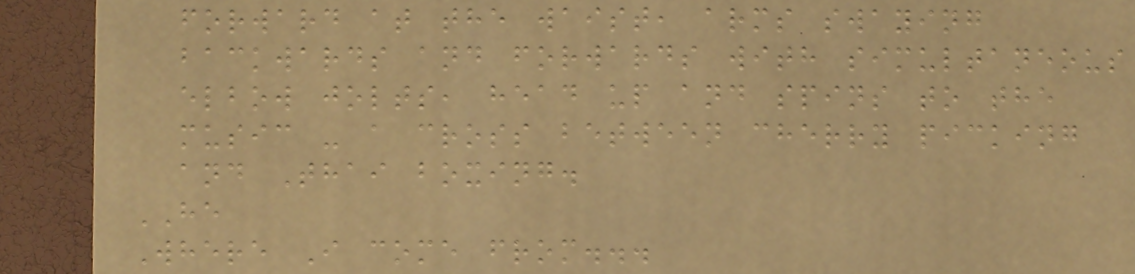forward at the waist, arms swaying
backwards and forwards with simultaneous
elbow jolts, head up and spins to the
music - a cross between cherry picking
and Thai boxing.
HE
Where I come from...
